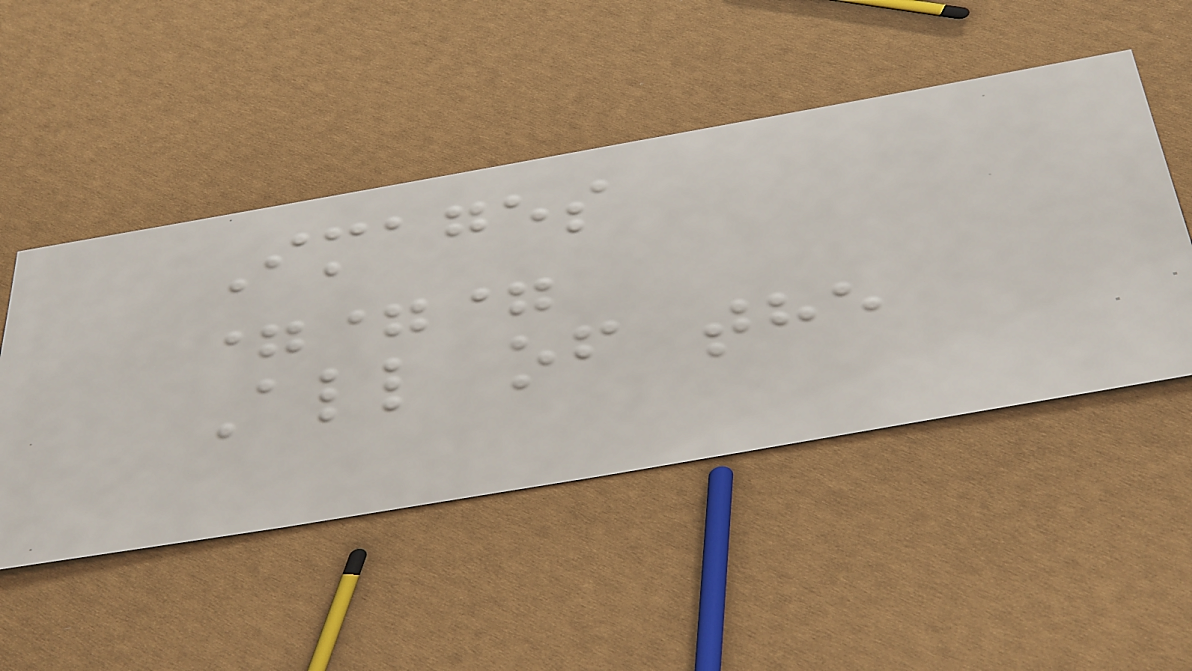Images
===
All of the
